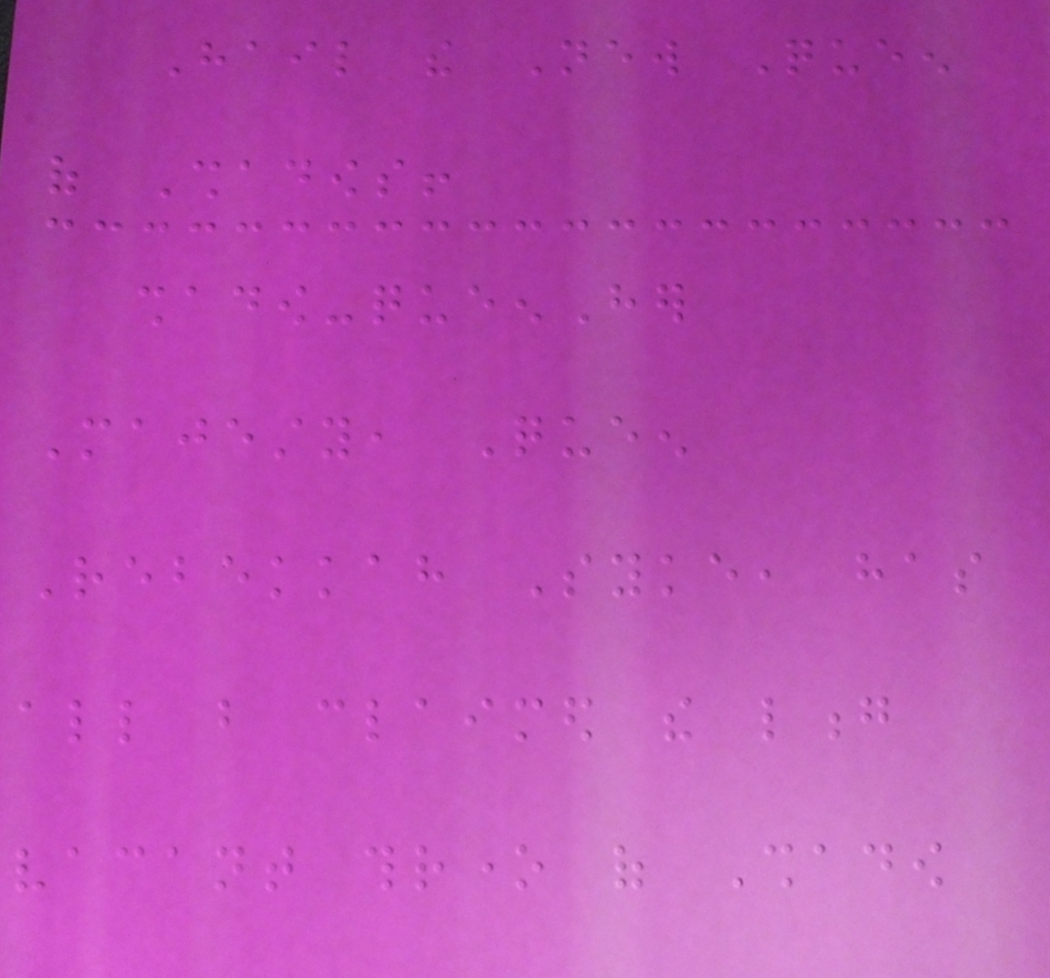Hail the New Queen
of Shadows!
shadow-queenHer
Majesty, Queen
Rebekkah Syke, has
all but claimed the long
vacant throne of Shadow
